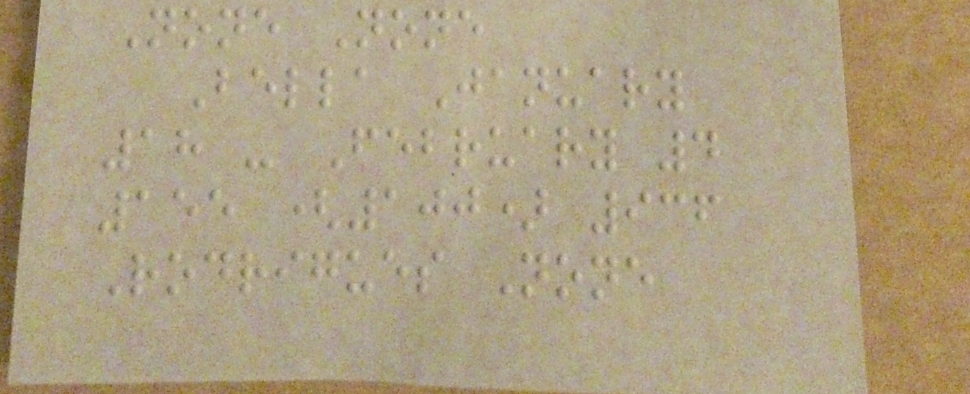None None
Bella January
18 - February 4
155 (100) 936
Rodrigues None
